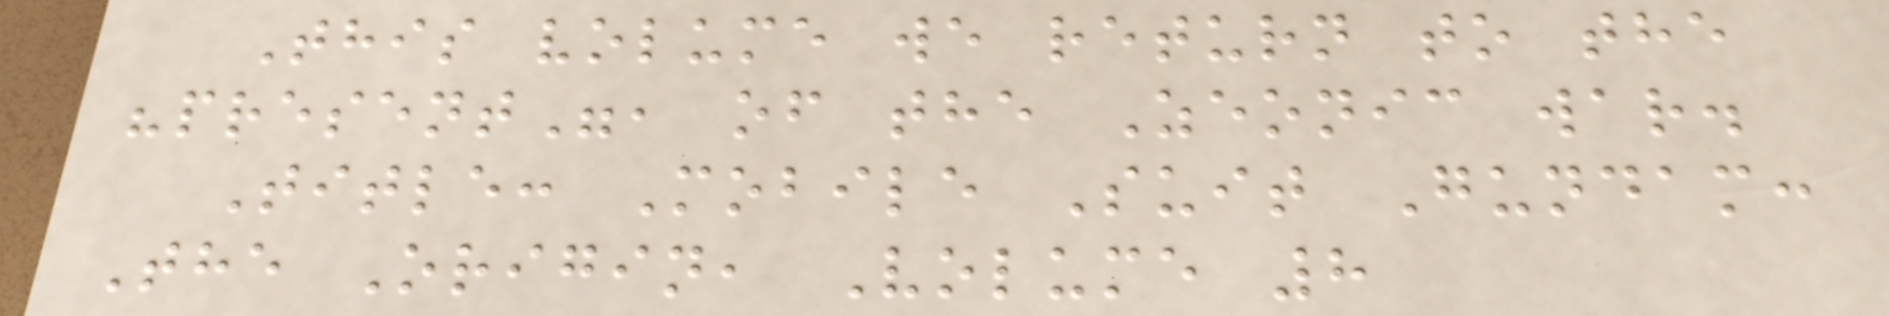This volume we return to the
"present", of the Zeonic war.
Title: Mobile Suit Gundam:
The Origin, Volume 8
